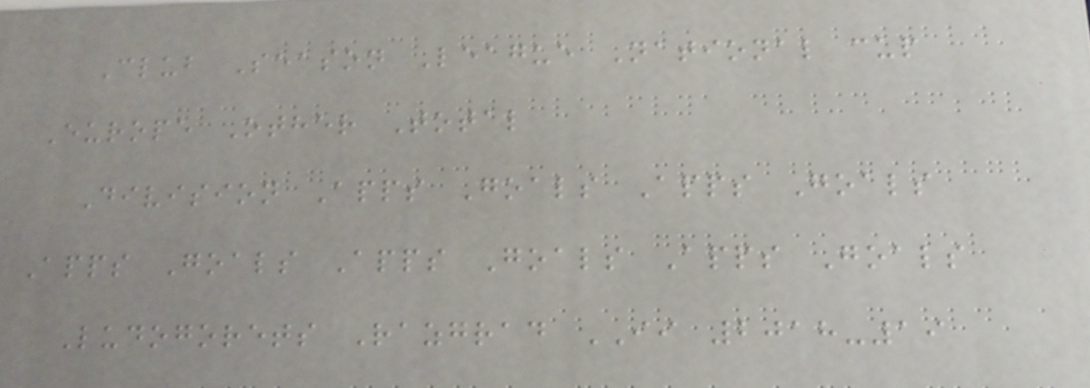Club Season League National cup
Europe Other Total
Division Apps Goals Apps Goals
Apps Goals Apps Goals Apps Goals
Ludogorets Razgrad II 2018-19
